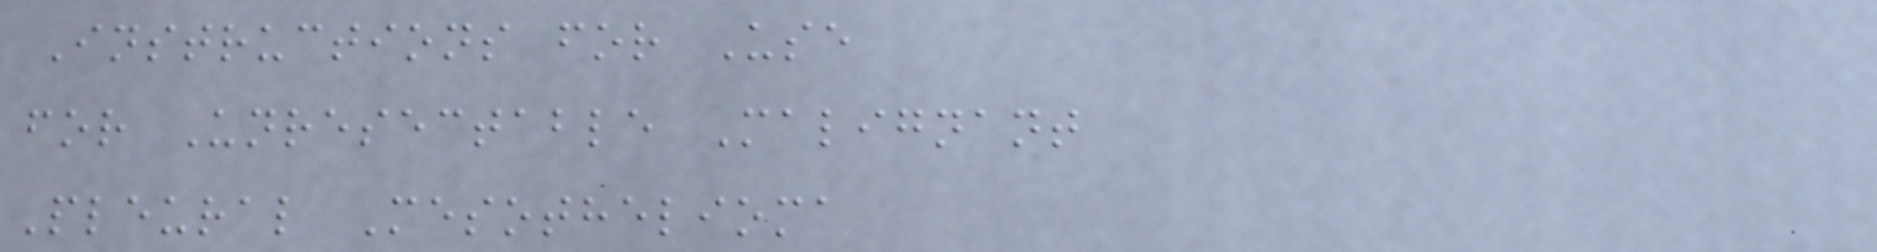Instructions for Use
for Unresectable Malignant
Pleural Mesothelioma
